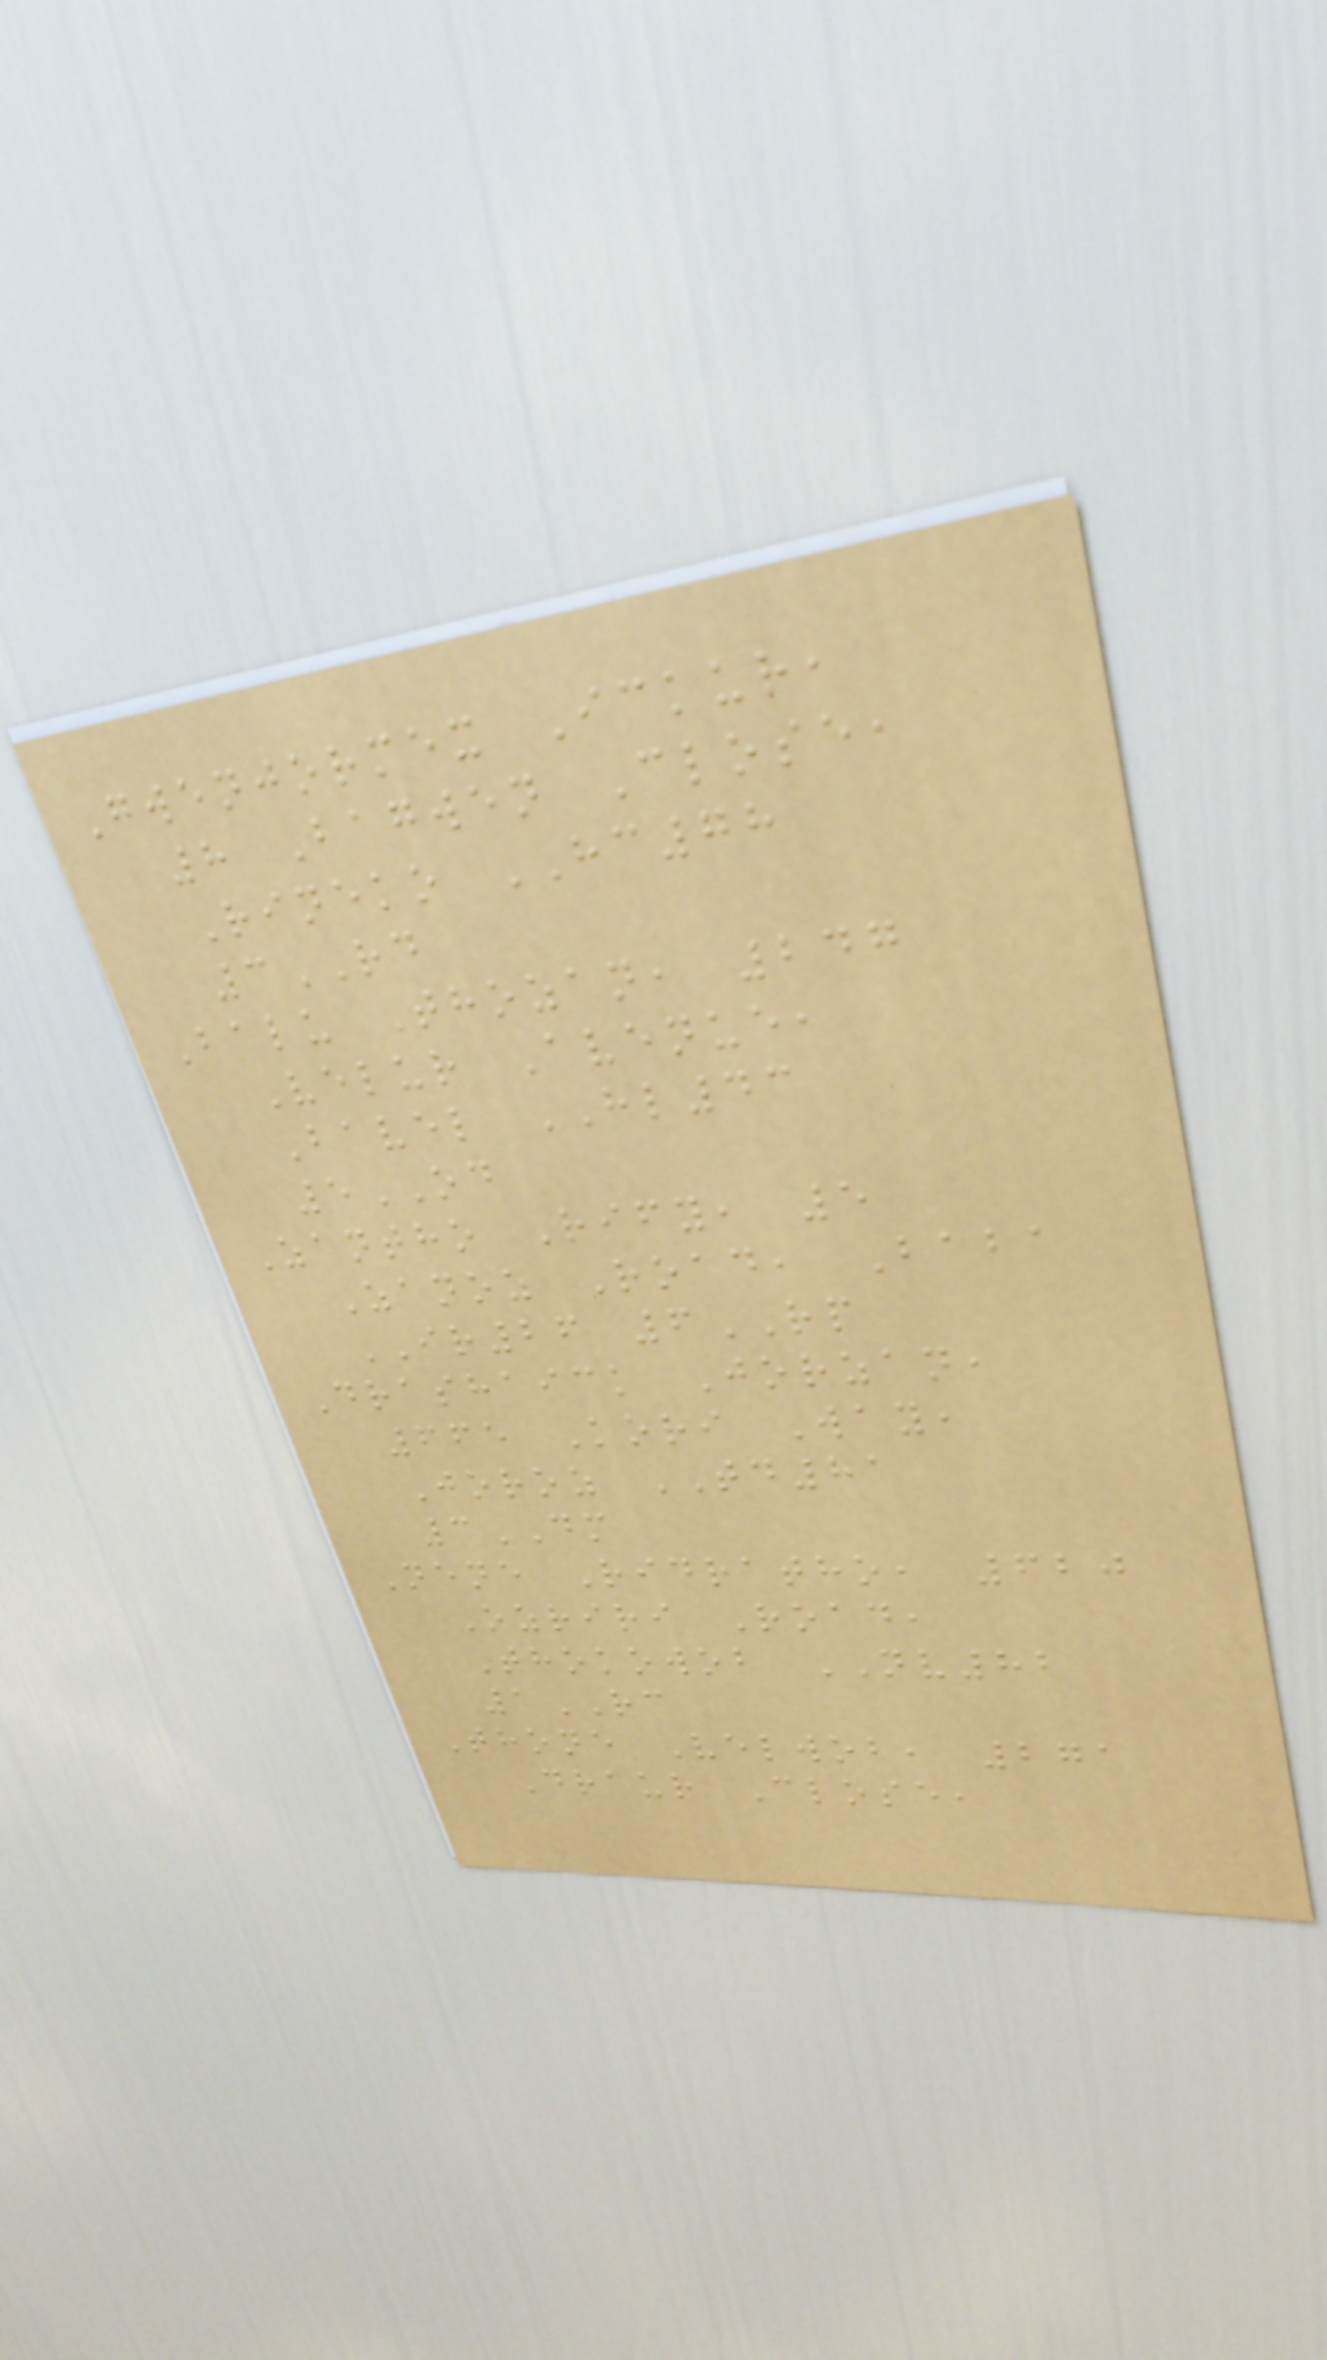Gwenjormex Ickur,
8 Bagwen Close,
Rineko HC78
3RD
Balu Thozan, 247
Velur Avenue,
Bavel HL43
5OD
Zantho Rify, 5
Zanoz Road, Baba
IR26 6RP
Drashaick Jorzan,
665 Kori Way,
Joroz TD81
3DM
Nene Ridratho, 620
Ozriri Road,
Thokowob NV82
1RC
Thone Velwob, 271
Draur Close,
